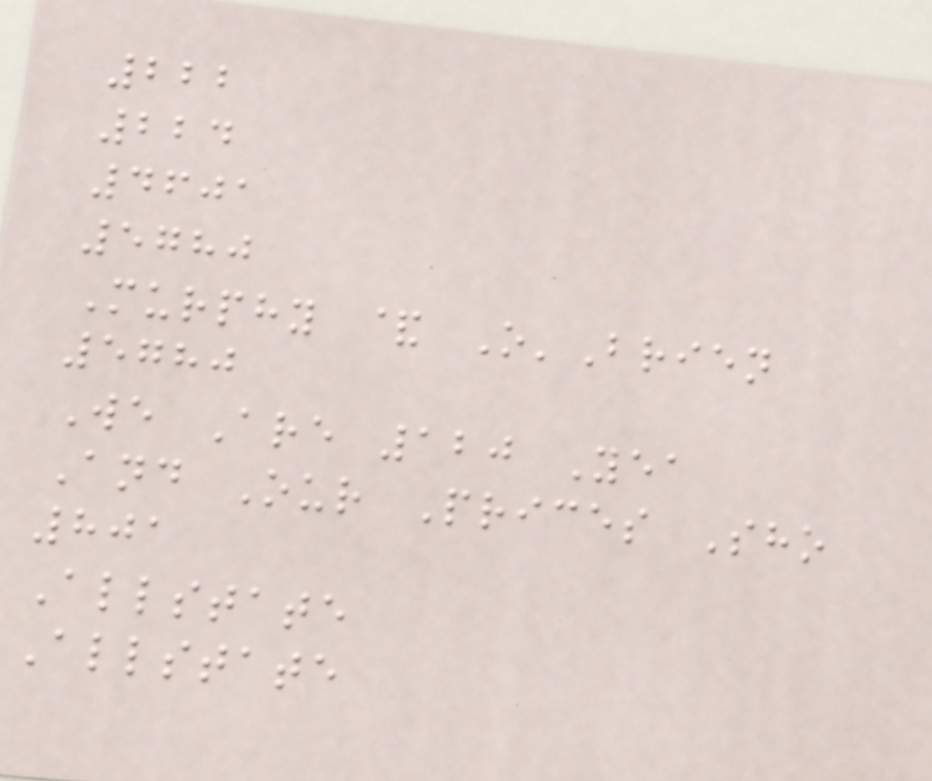222
224
4601
5780
Murphy & O'Brien
5780
We Are 120 Yea
And Our Prices Sho
801
Allstate
Allstate
